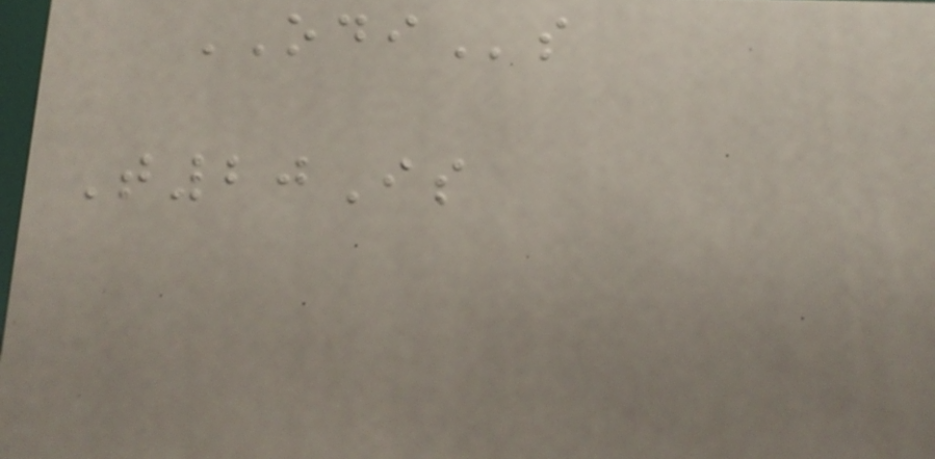ODIs
T20Is
